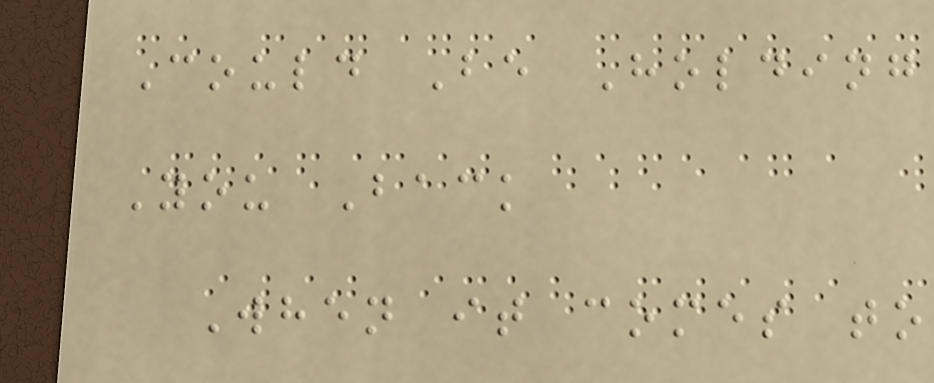Could Be Holding
You Back
When it comes to
